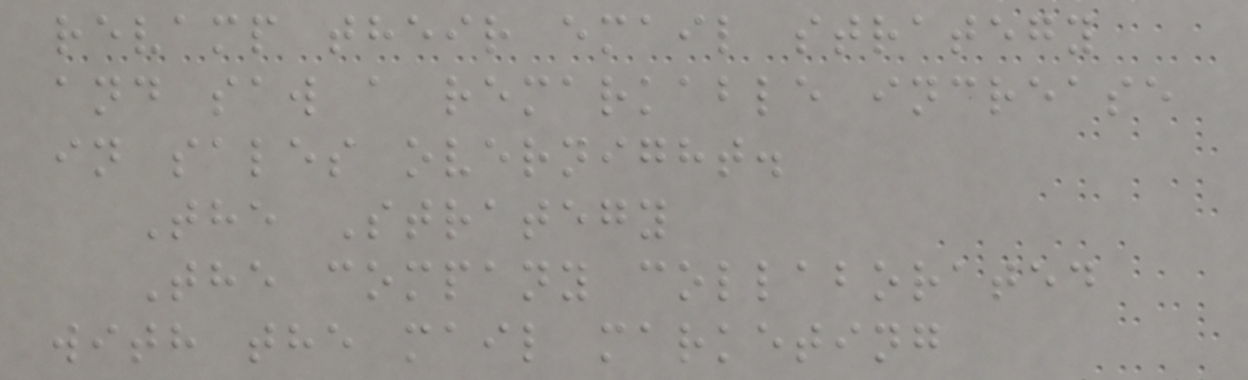revamp their email strategy
and saw a remarkable increase
in sales overnight.
The Strategy
The company collaborated
with the mail marketing
